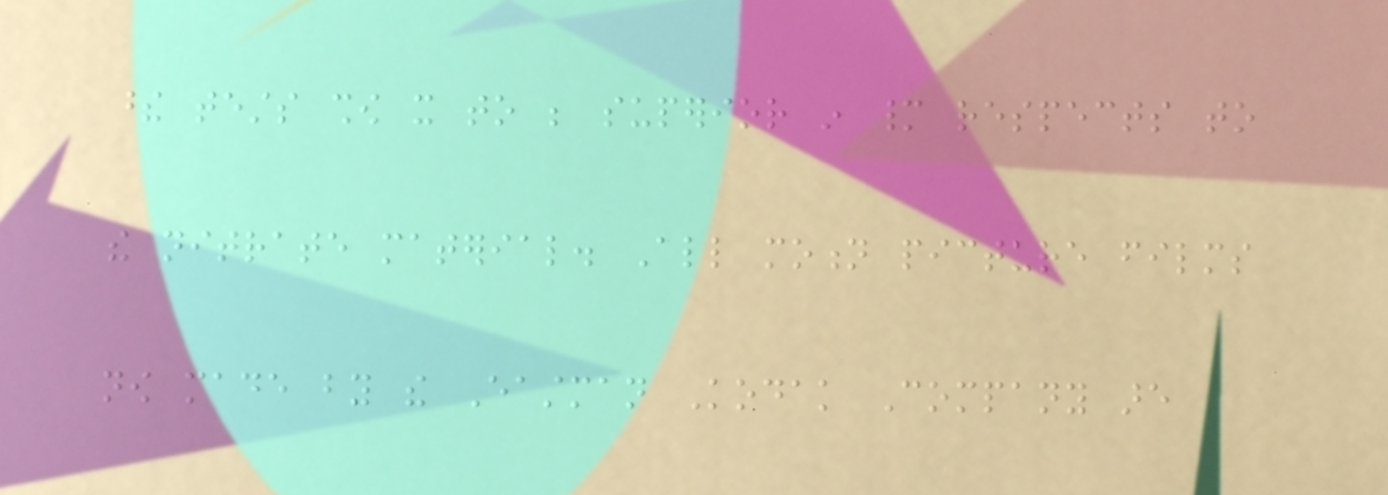these tests show it to be superior in many respects to
the nitrate material. All motion picture films
now made by the Eastman Kodak Company are
